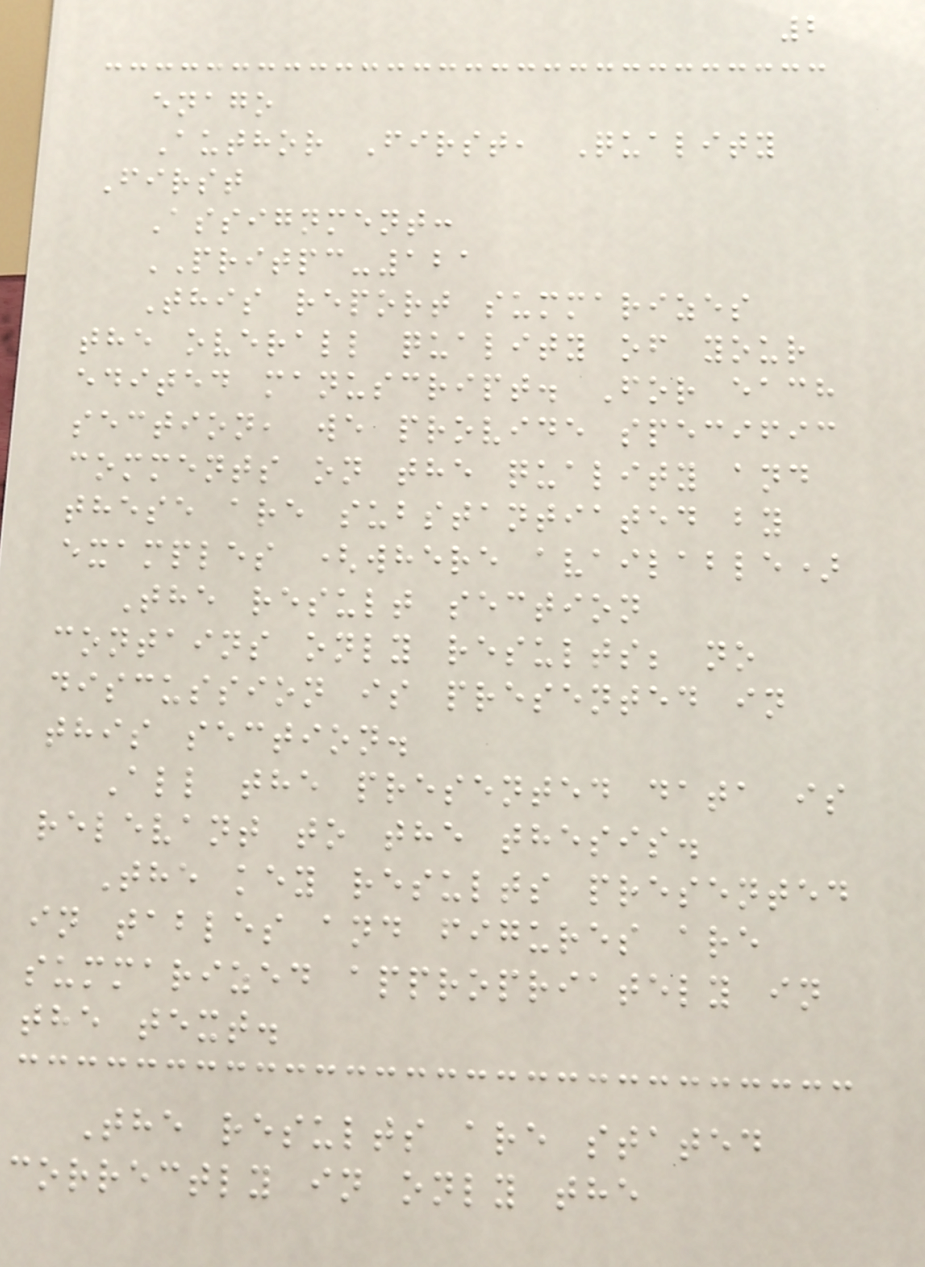2
enago
Author First, Quality
First
Assignment:
PRITPC-121
This report summarizes
the overall quality of your
edited manuscript. For each
section, we provide specific
comments on the quality and
these are substantiated by
examples (where available)
The result section
contains only results; no
discussion is presented in
this section.
All the presented data is
relevant to the thesis.
The key results presented
in tables and figures are
summarized appropriately in
the text.
The results are stated
correctly in only the
